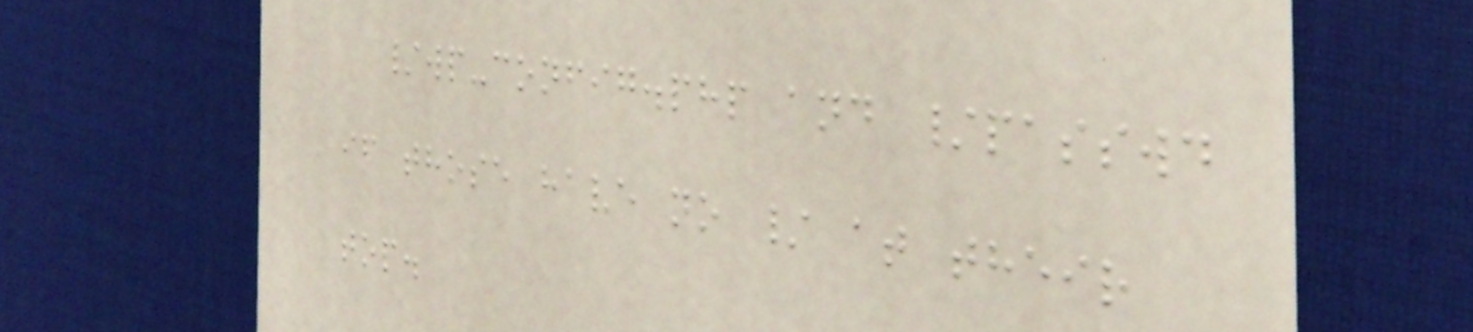/wp-config.php and /passwd
if those have no / at their
top.
